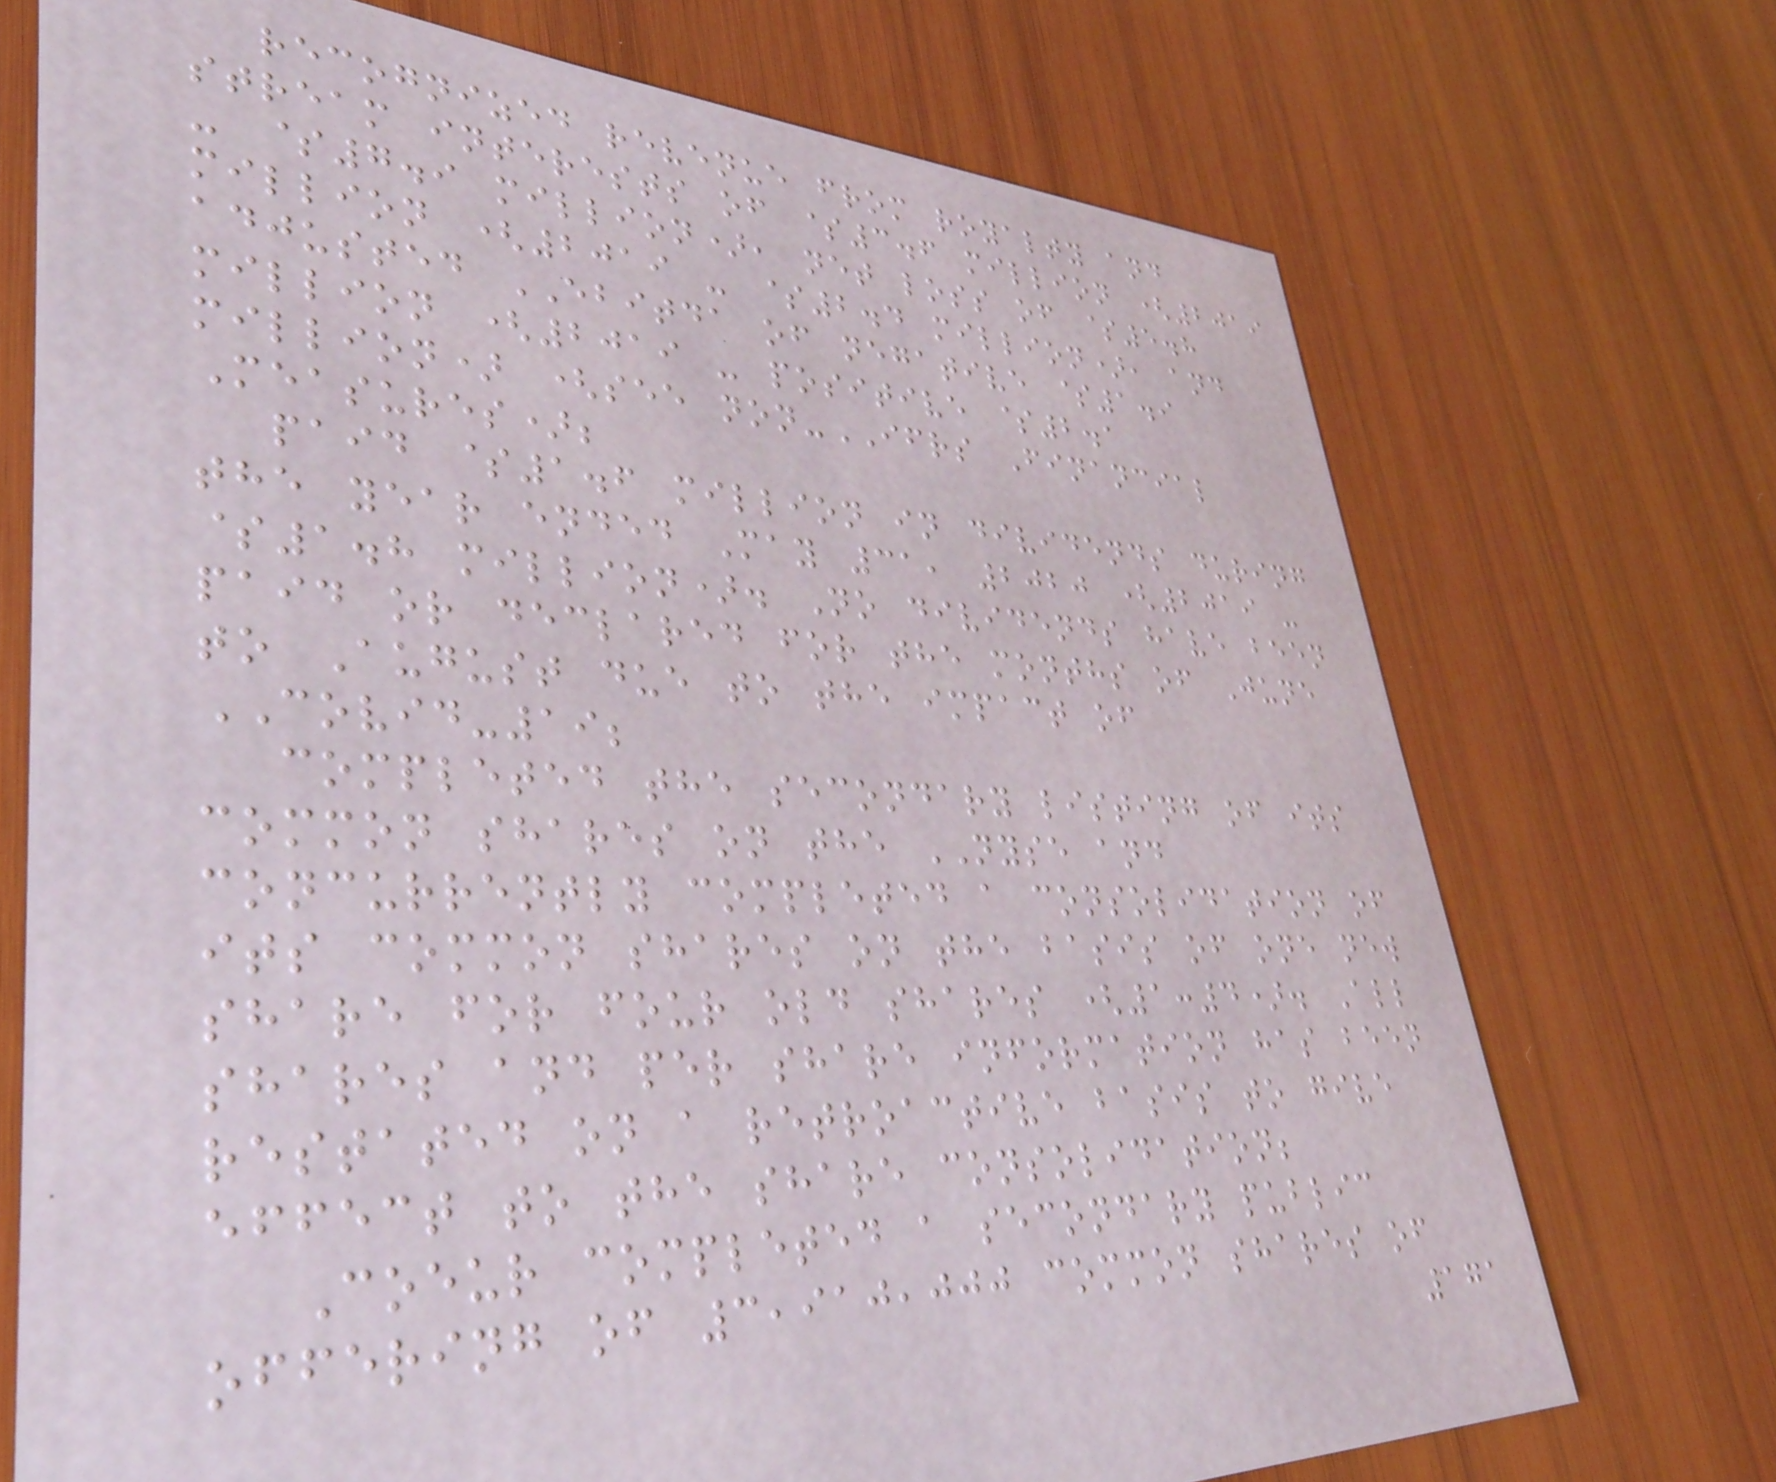recognized revenue from royalty and
stream interests of $3.6 million (2019
- $7.9 million), net loss of $5.8
million (2019 - $2.4 million), and
adjusted EBITDA of negative $1.9
million (2019 - positive $2.1
million) (see non-IFRS Financial
Measures);
paid $1.6 million in dividends during
the year ended May 31, 2020 (2019 -
$1.8 million). No dividends have been
paid or declared for the months of June
to August due to the impact of
COVID-19;
completed the secondary listing of its
common shares on the NYSE and
concurrently completed a consolidation of
its common shares on the basis of one new
share for four old shares (1:4). All
shares and per share information has been
restated on a retroactive basis to give
effect to the share consolidation;
Coeur completed a secondary public
offering of 3,910,000 common shares of
171
